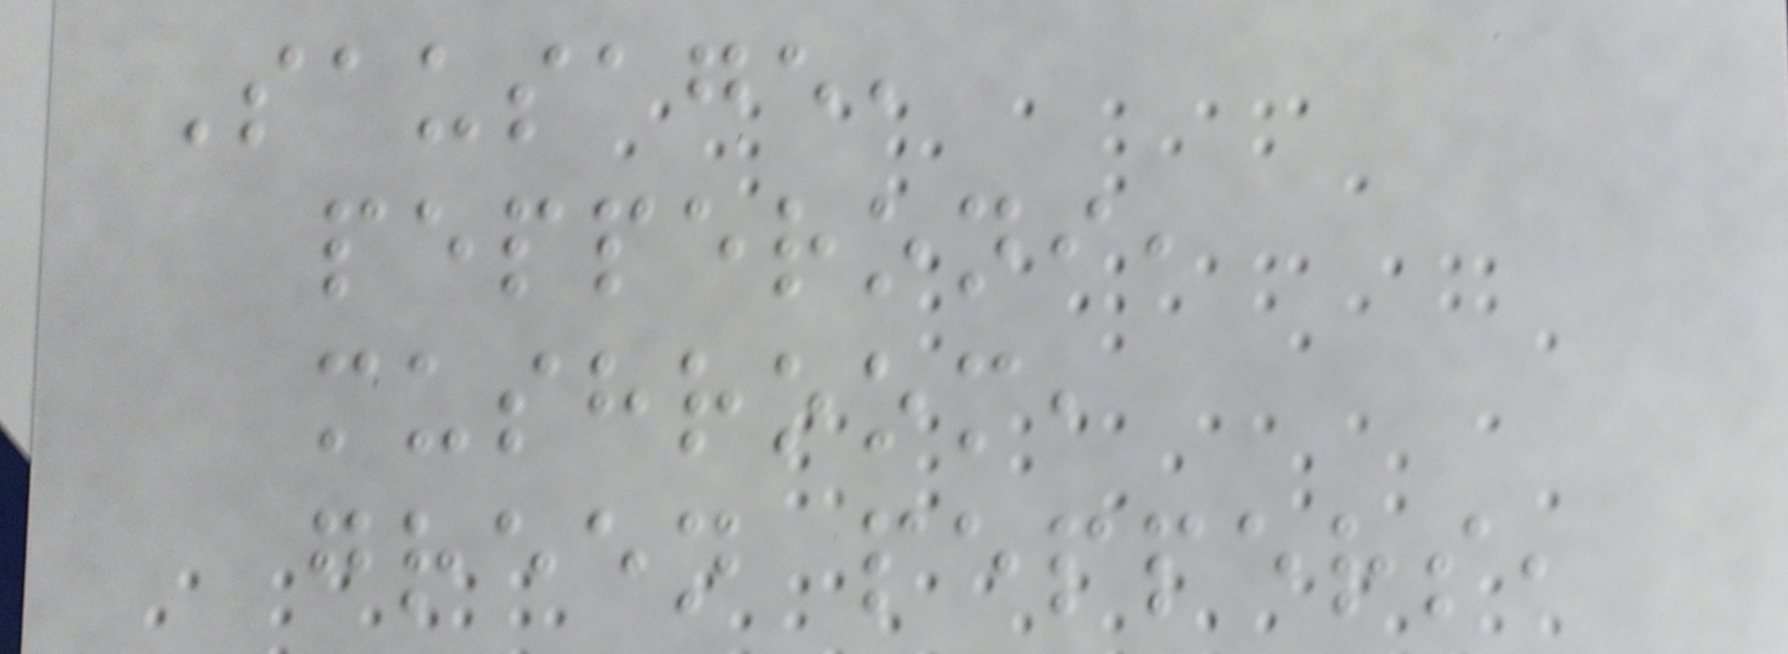Sausage,
pepperoni,
mushroom,
green peppers,
